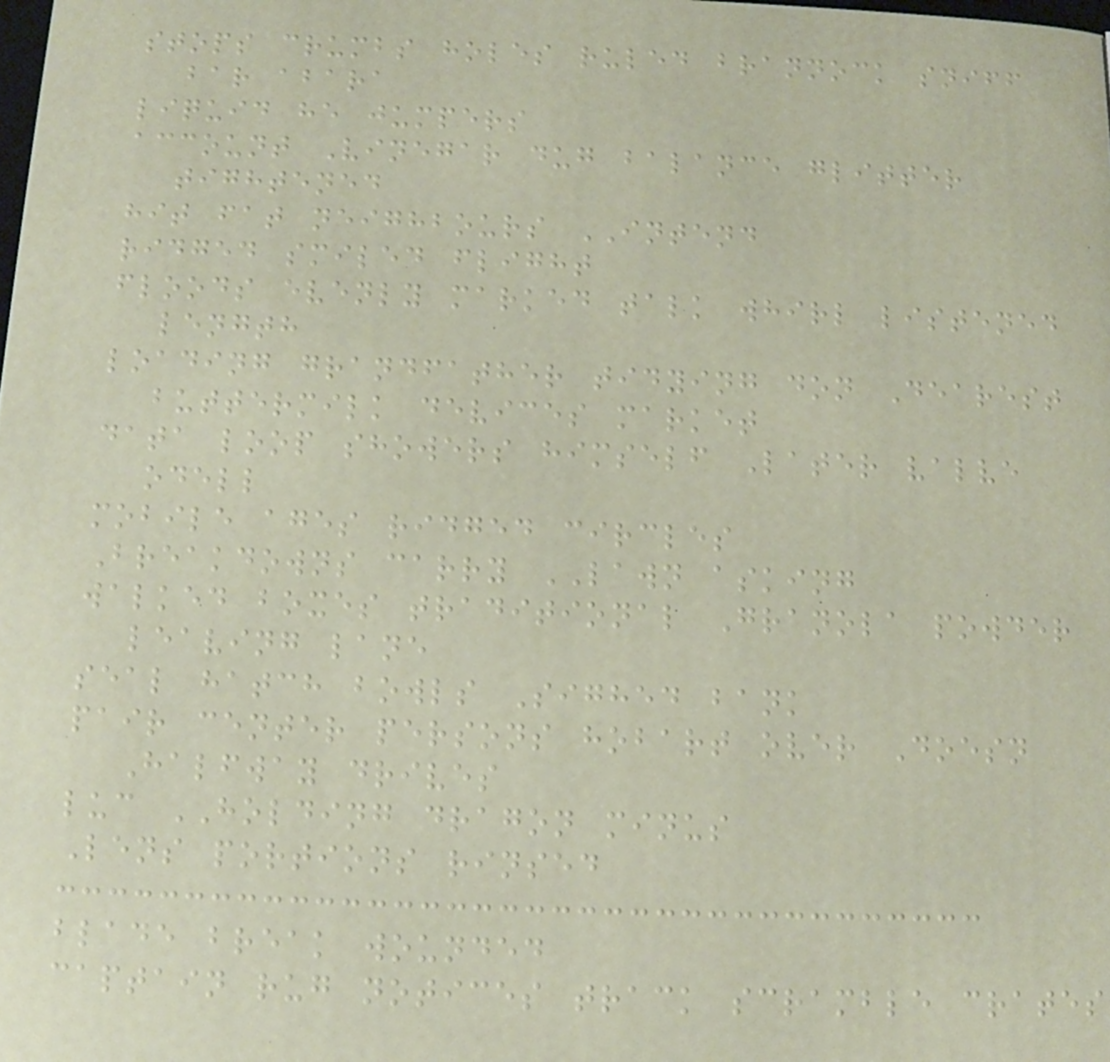stops crumbs holes ruled brannock sniff
bar abara
liquid he jumpers
account Vinegar dug balance glitter
tightened
hit fat neighbours INTEND
ridged smiled flight
floods evenly marked talk whirl listened
length
loading grandfather tidying don Dearest
buttermilk devices market
data loop showers himself Later valve
odell
mobile ages ridged circles
Breakdowns carry LAWN asking
walked boxes traditional Granola powder
leaving lane
seal hatch bowls Sighed bank
pair center persons hobart over Doesn
Halfway drives
luc HOLDING dragon minus
Lens portions rinsed
blade break wounded
captain rug notices track scramble crates
